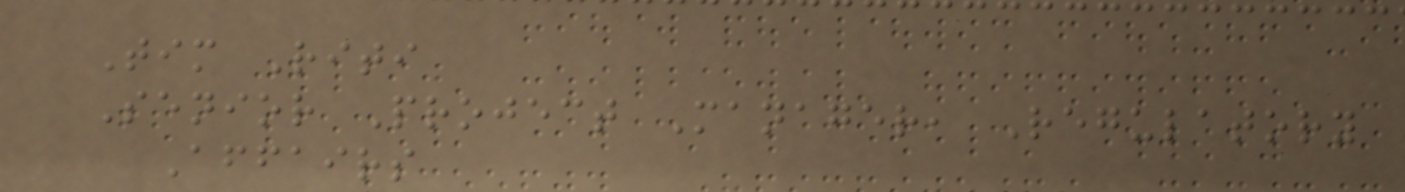Tim Riti
Senior Project Manager, Regulatory
Affairs
